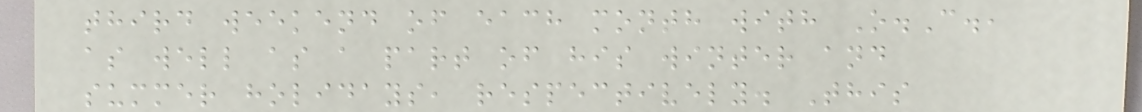third weekend of each month with O.C.,
as well as a part of his winter and
summer holidays, respectively. This
